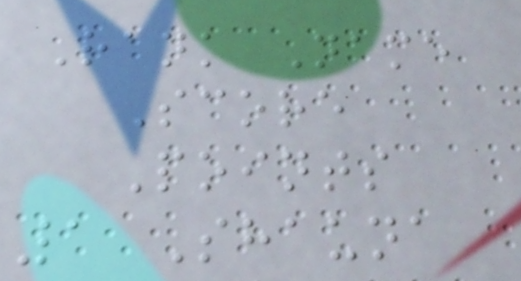Rank Name
Score
Points
1 Shauna
